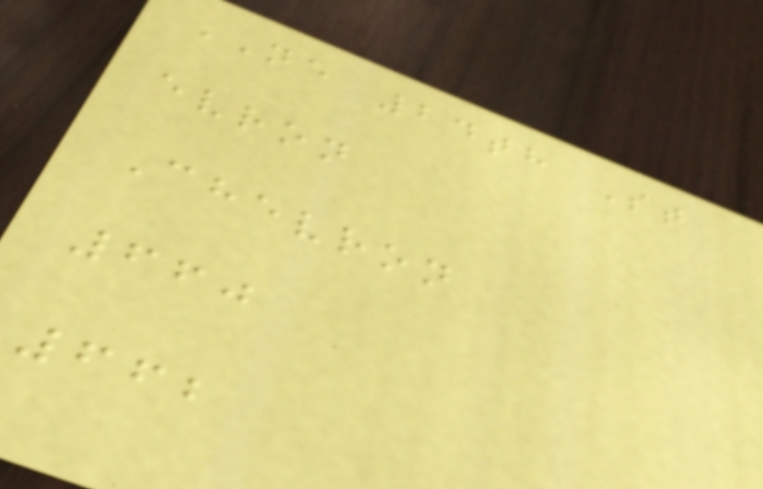NE 24th St
evron
Chevron
660
662
